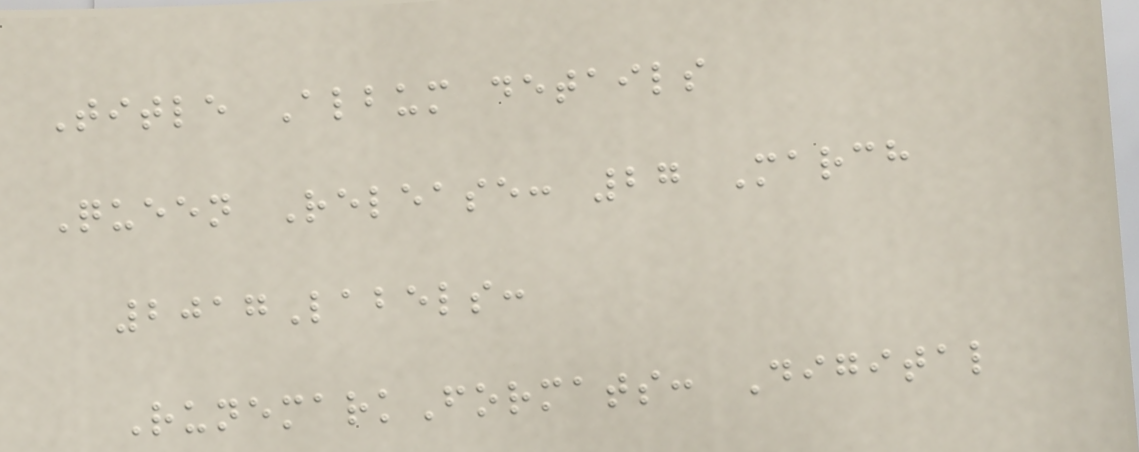Title Album details
Queen Release: 27 March
2017Labels:
RunemarkFormats: Digital
